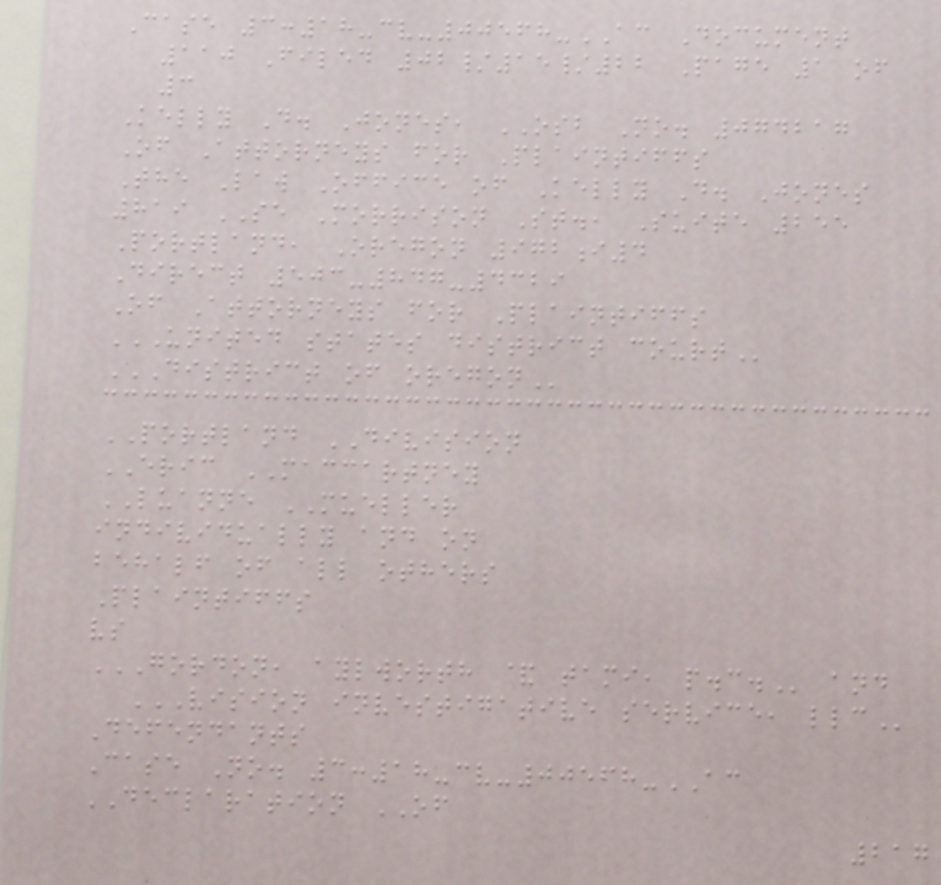Case 3:18-cv-00568-AC Document
110 Filed 02/15/22 Page 1 of
3
Kelly D. Jones, OSB No. 074217
Of Attorneys for Plaintiffs
The Law Office of Kelly D. Jones
819 SE Morrison St., Suite 255
Portland, Oregon 972i4
Direct 503-847-4329
Of Attorneys for Plaintiffs
UNITED STATES DISTRICT COURT
DISTRICT OF OREGON
PORTLAND DIVISION
ERIC MACCARTNEY
LUANNE MUELLER
individually and on
behalf of all others
Plaintiffs
vs
GORDON, AYLWORTH & TAMI, P.C. and
VISION INVESTIGATIVE SERVICE, LLC
Defendants
Case No. 3:18-cv-00568-AC
DECLARATION OF
217
